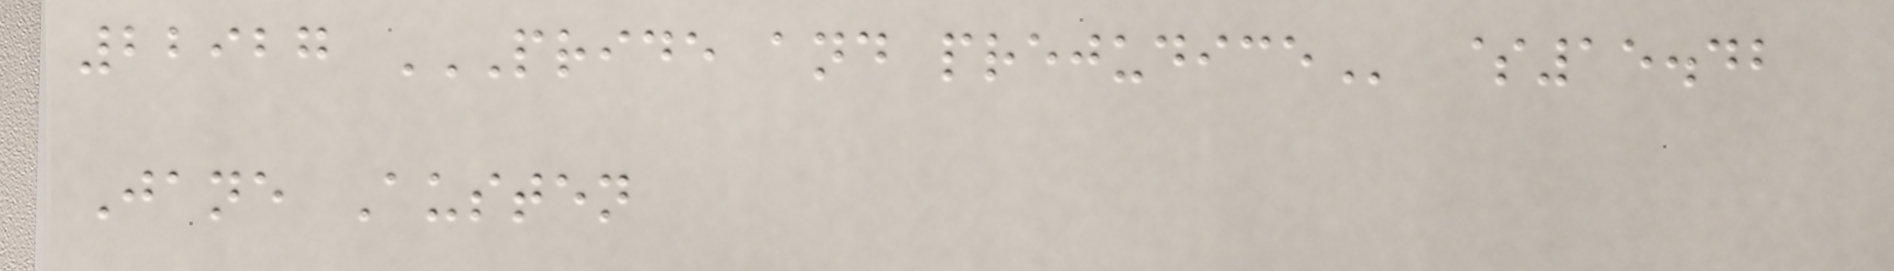22927 PRIDE AND PREJUDICE $15.42
Jane Austen
